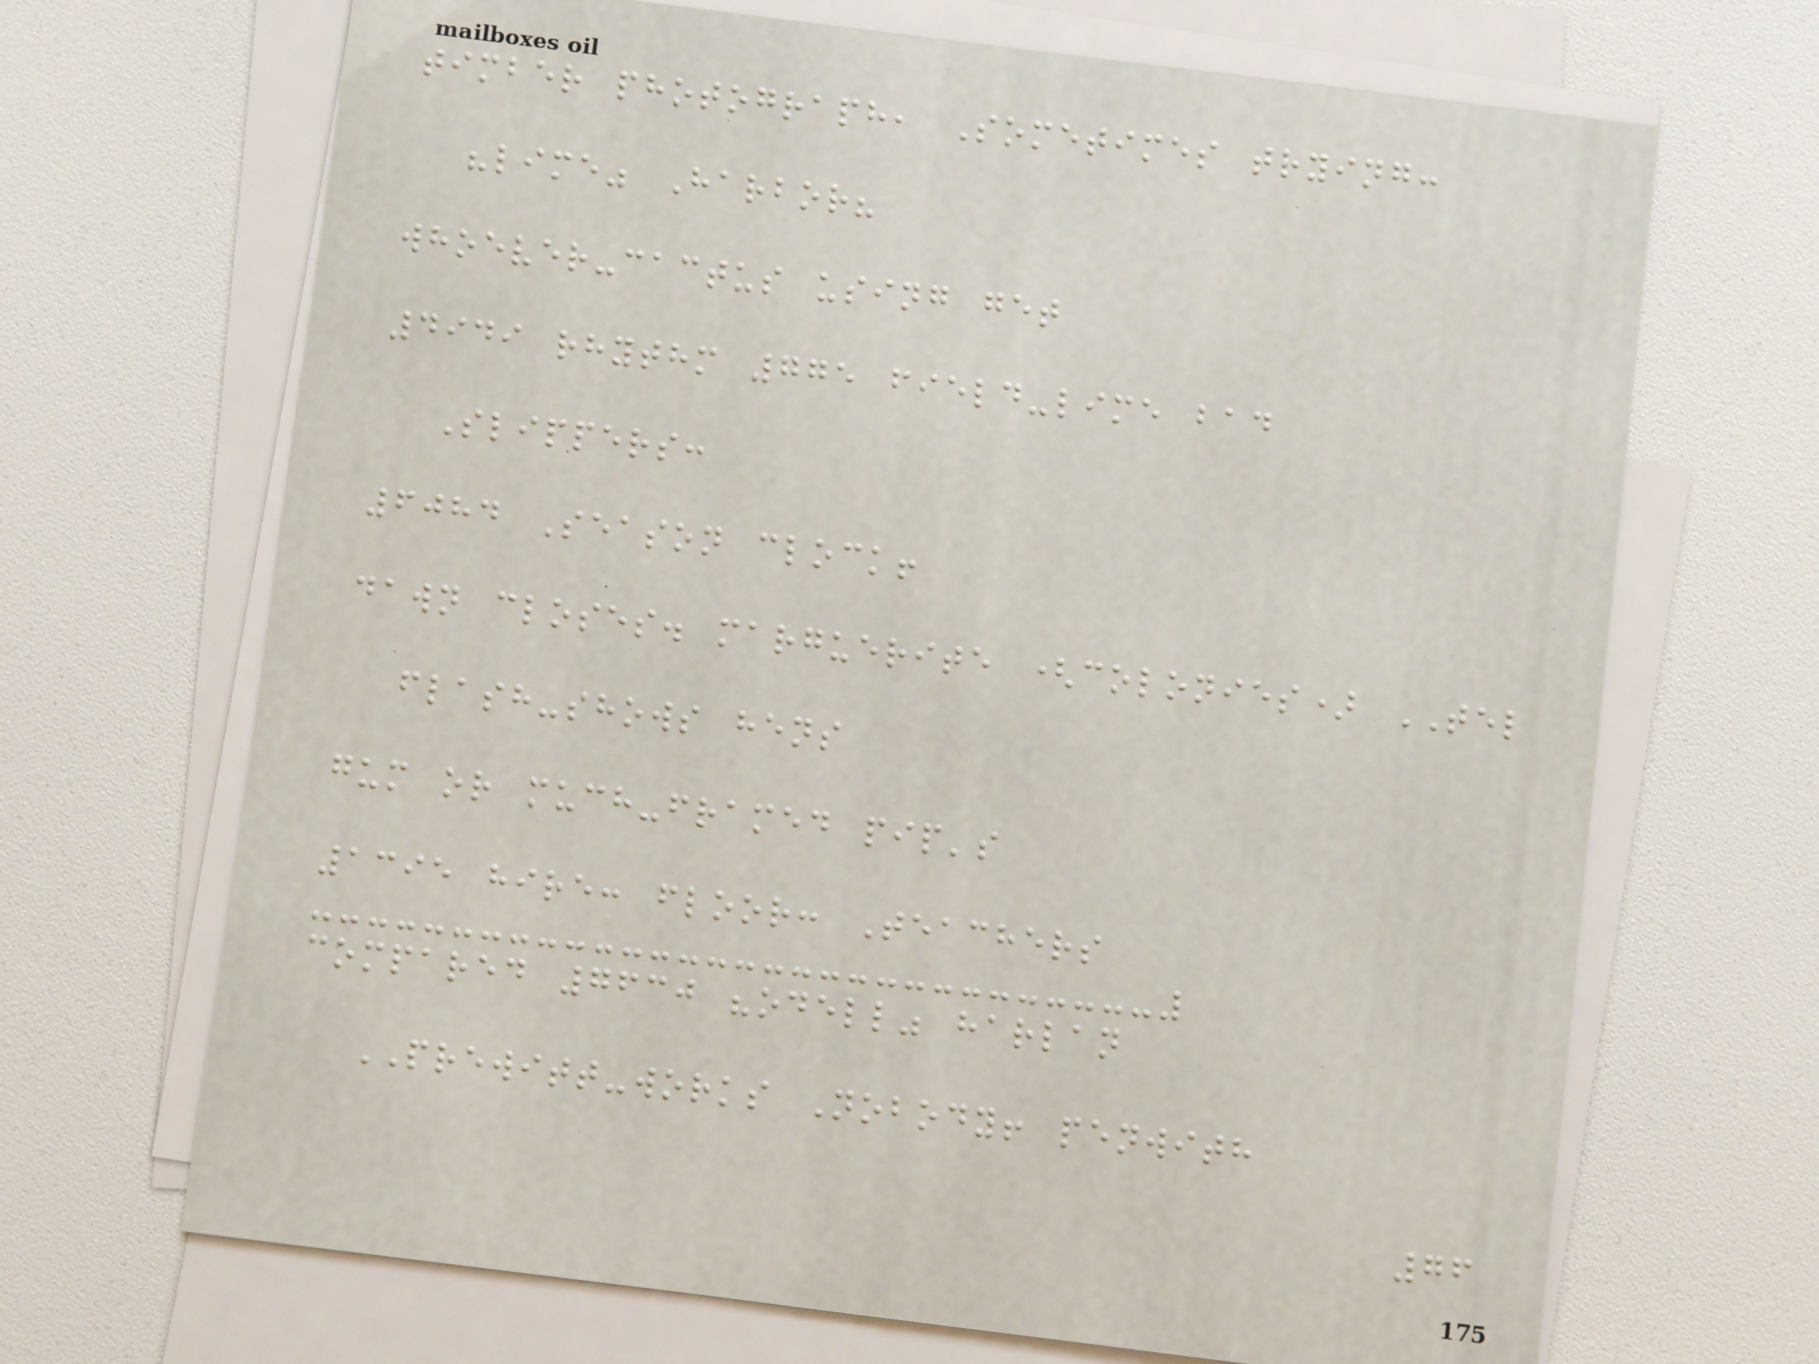timber photograph, Sometimes trying:
"lime" Harbor?
whoever-cactus using get
4949 rhythm 775 field-lime bad
Slippers:
6084 Season clock!
dawn closes. marguerite (colonies) TEL
flash-shows hens
gum or much-framed pip's
1395 hire: floor: Teachers
compared 7630 "odell" harlan
PREWITT-works Nobody! penwith
76
